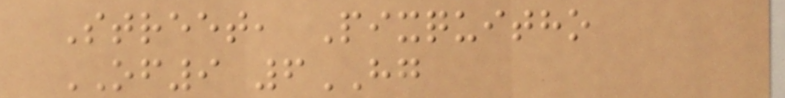Street, Pixquitho
OF9 6HG
